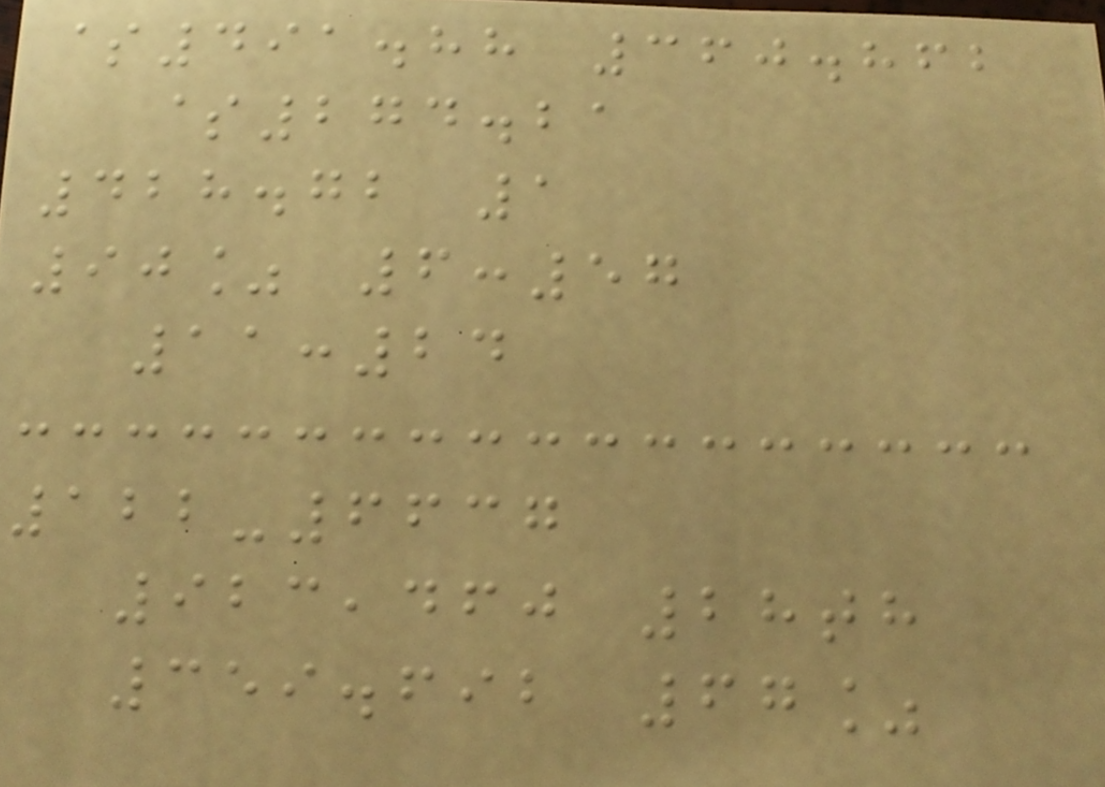$491.88 360.862
$274.21
428.72 1
90% 6:57
11:24
122-6637
923,460 28th
359.692 67%
